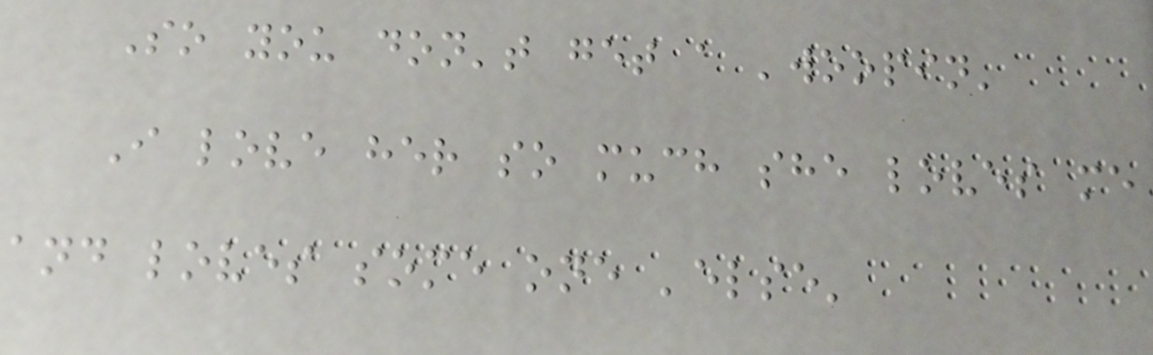So you don't get a 'woopin'
I love her so much she loves me
and loves some one 'else'
